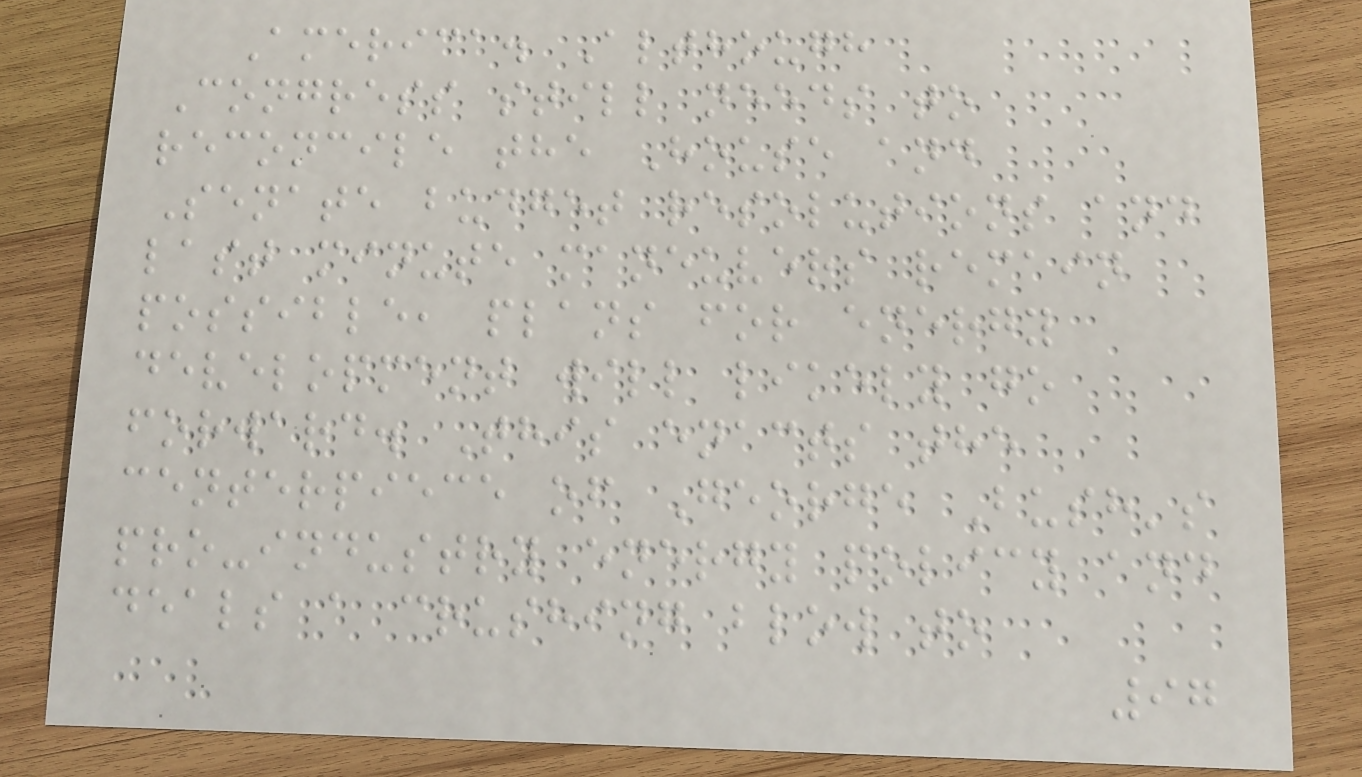America. Although
Congress still needs to
reconcile the House and
Senate budget resolutions and
last minute maneuvers remain
possible, plans for energy
development will likely go
forward. This enacts the
centerpiece of George Bush's
pro-industry energy policy and
deals a crushing blow to
97
